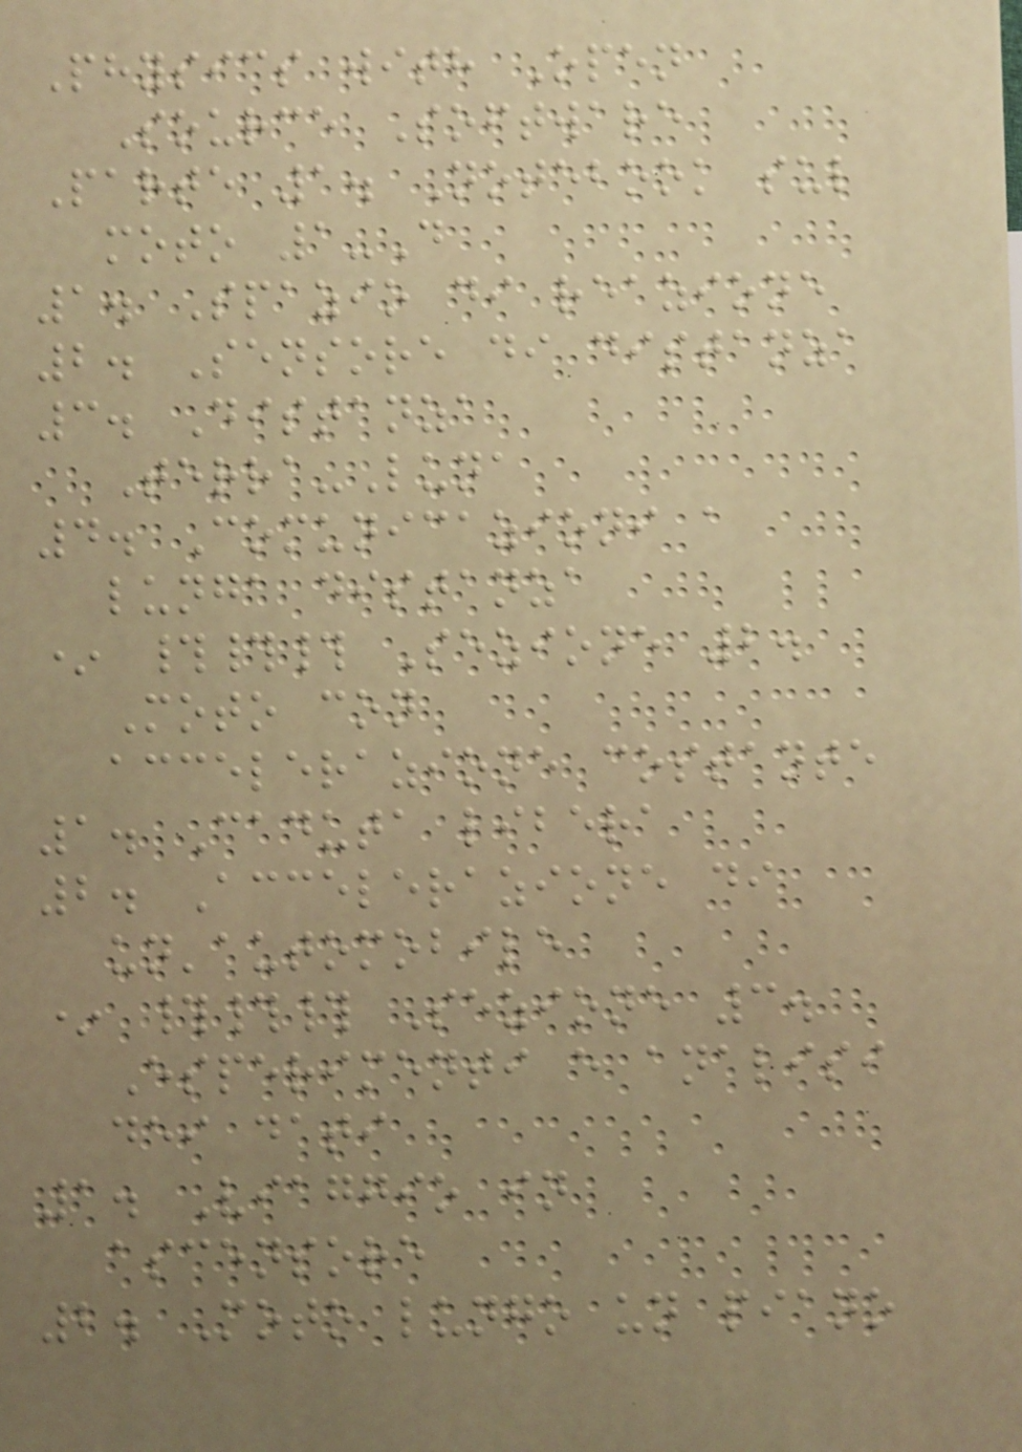Physics with Open
Source Software
Parte 1. Notebook sul
moto 1-D
1. Spazio di reazione
2. Sensore di distanza
3. Distanza
Terra-Luna
4. Comunicazioni a
lunga distanza
* ### Sezione 2.
Moto con
accelerazione costante
1. Caduta libera
2. Accelerazione di
un'automobile
* ### Sezione 3.
Esperimenti e analisi
dei dati
1. Viaggio in
ascensore
2. Moto lungo un piano
